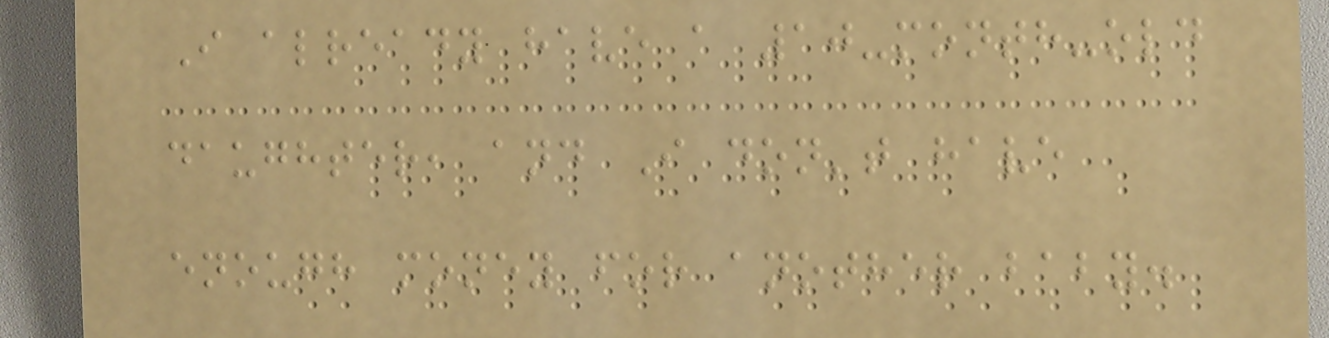I already have a 10-month-old
daughter, and I don't have
enough money for another baby.
